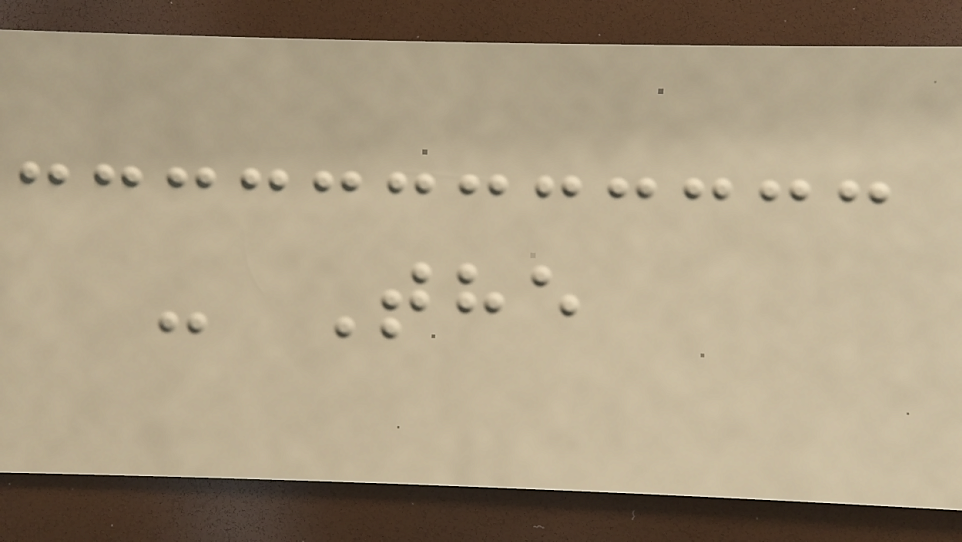- The
